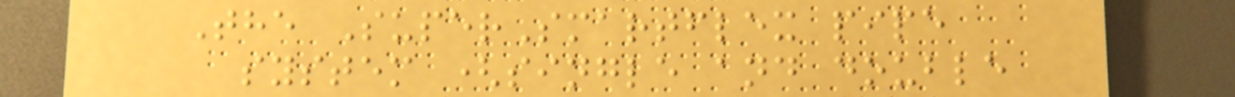The SuperSmartflex pipe
system (single and double
